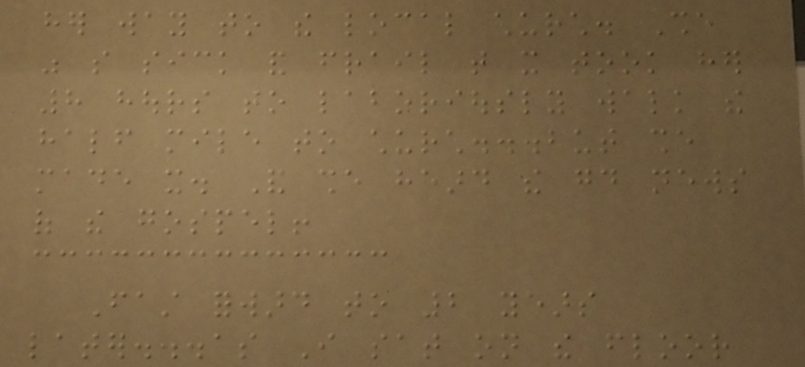her way to the local church. She
was so sick and frail that it took her
8 hours to laboriously walk the
half mile to church...but she
made it. And she heard the good news
of the gospel!
Fast forward to 2 years
later...as I sat on the floor
